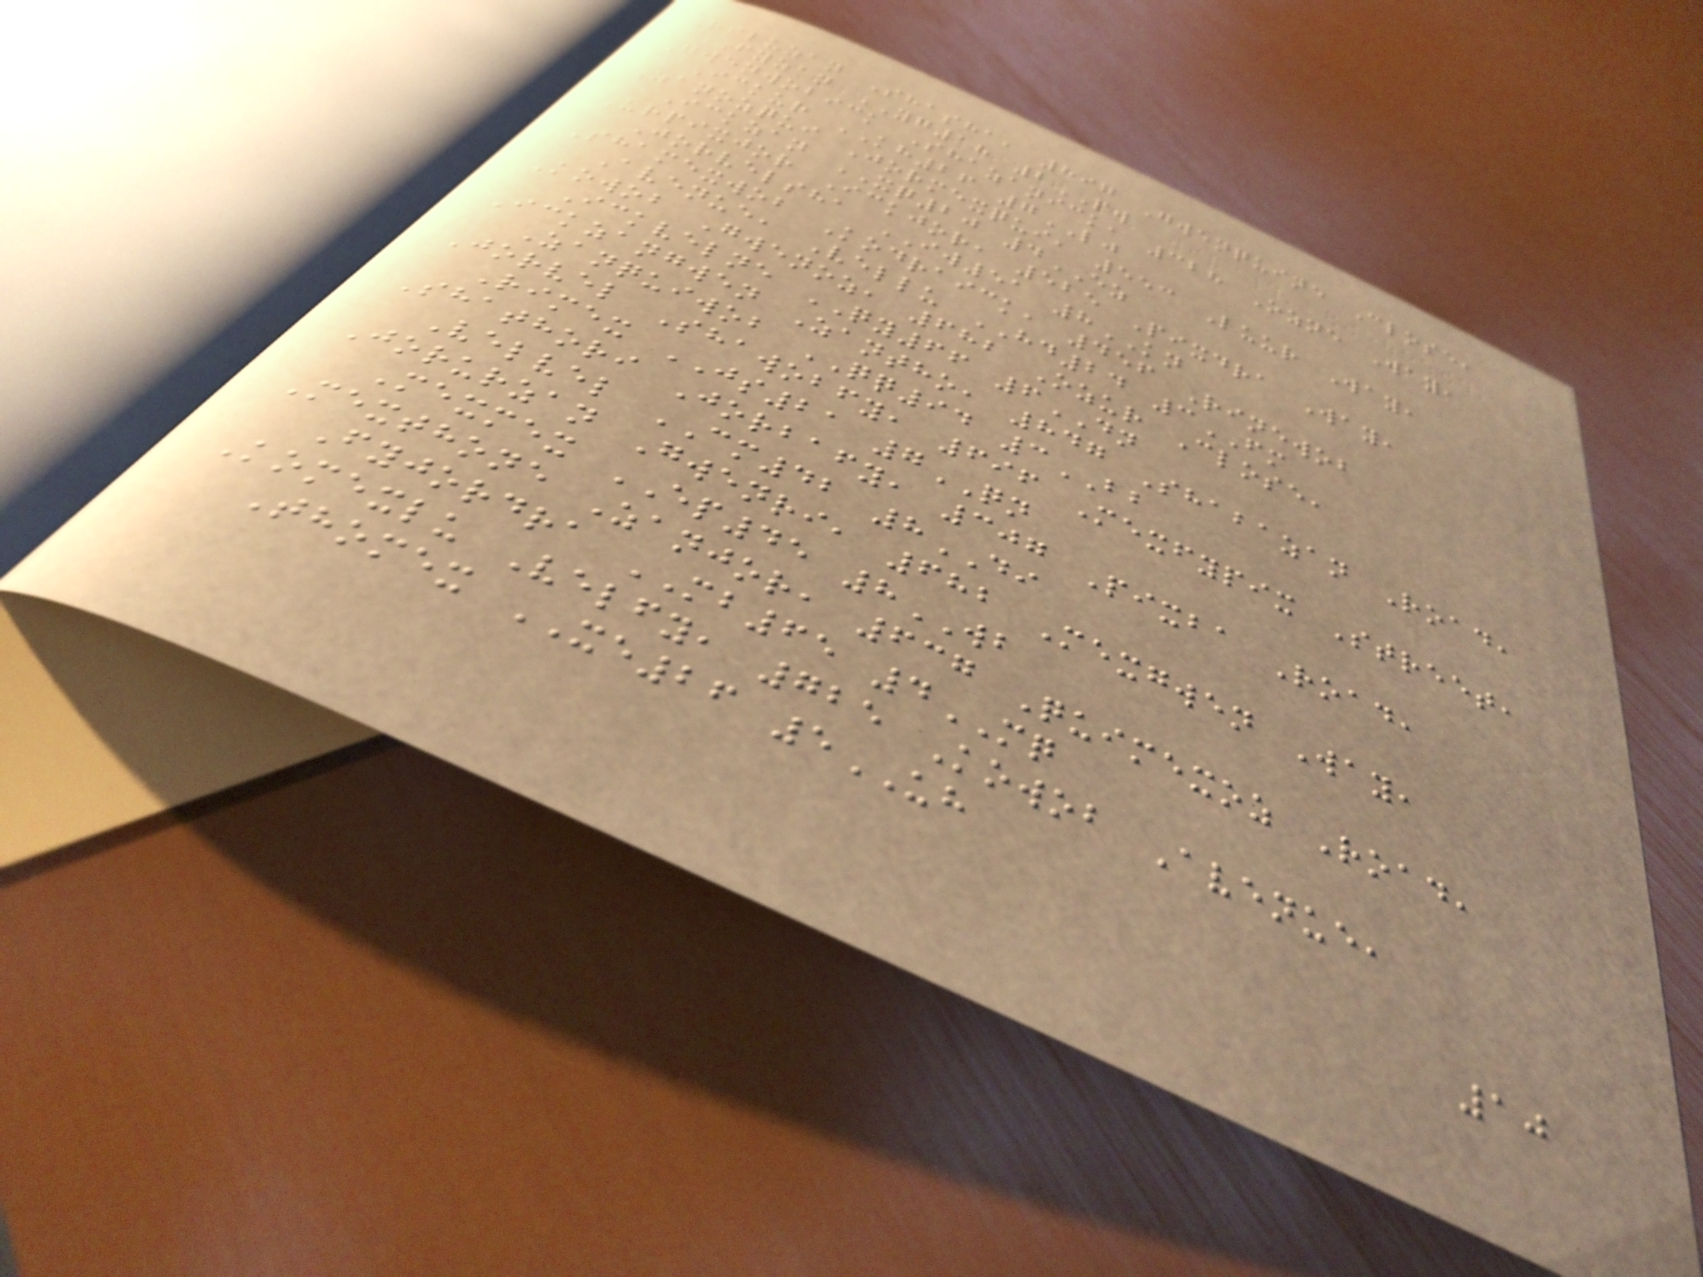Riluzan Shasha, 897 Gwenquine Close,
Fyzan YG18 2PW
Gwenwobick Shazanick, 328 Ozne Way,
Ickur KH26 7LJ
Zanozqui Jormexqui, 553 Luur Way,
Ickzan XQ20 4EZ
Urpixjor Ickjor, 525 Pixdra Way,
Jorvelsha IW51 8KN
Shamexwob Kodraick, 456 Rinewob
Avenue, Vellu HD24 3FM
Kowob Gwenoz, 682 Ozur Close,
Ickvelne QY66 6DN
Ickzangwen Zantho, 847 Shabazan Road,
Zanquiwob QQ94 3BB
Jorvel Shawobfy, 696 Mexfypix Street,
Rimex JS21 7QN
Shathori Jorbafy, 307 Pixba Road,
Velvel CM42 8DI
Jorurzan Gwenri, 682 Mexgwen Way,
Mexmex EP45 8WB
Mexthone Zanjor, 637 Quimexoz Road,
Fyjordra MB65 4MQ
Komexlu Velfy, 725 Kowob Avenue,
Thomex XE26 5UH
10
